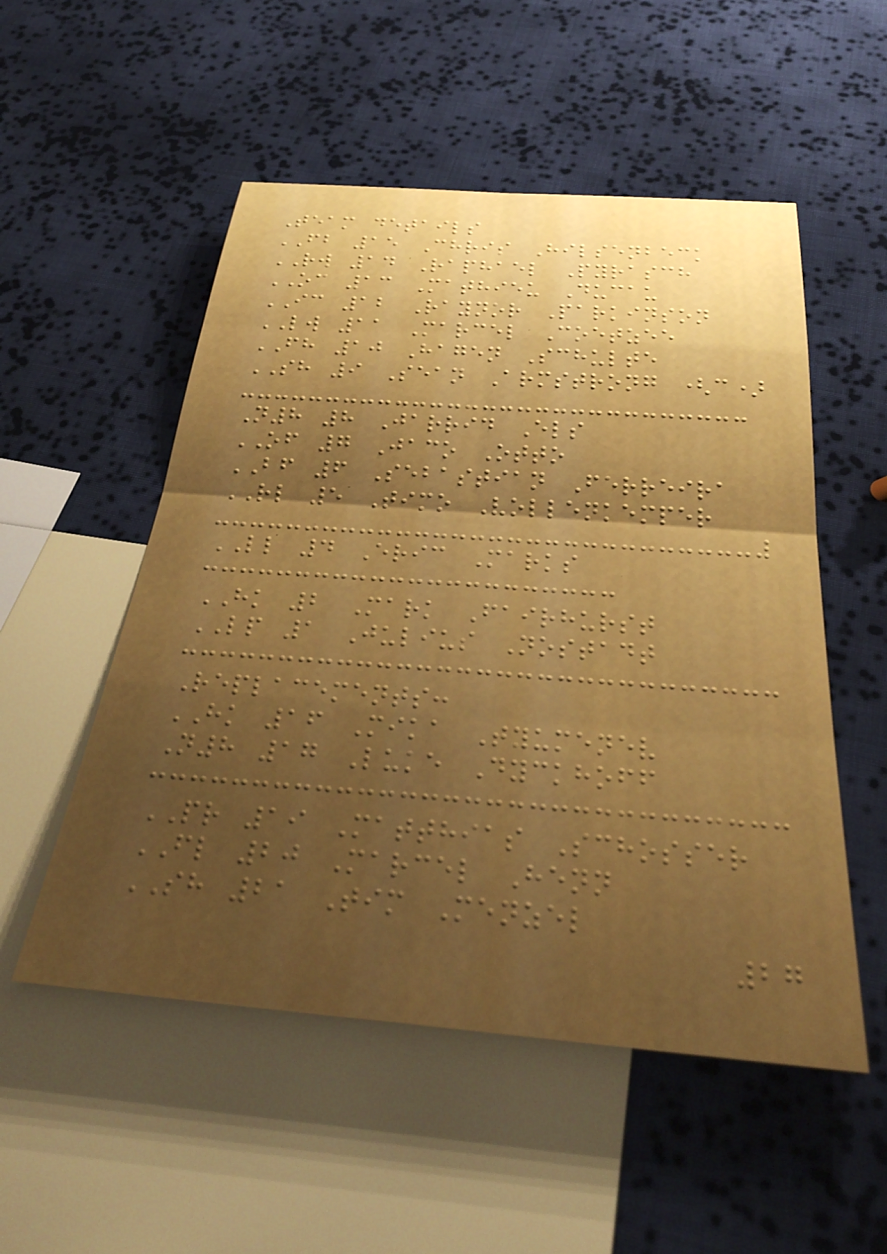Team details
FB 15 Chris Hilsenbeck
RW 14 Raphael Pyrasch
OC 13 Mathieu Ducau
IC 12 Raynor Parkinson
LW 11 Marcel Coetzee
FH 10 Hagen Schulte
SH 9 Sean Armstrong (c)
N8 8 Jarrid Els
OF 7 Jaco Otto
BF 6 Sebastian Ferreira
RL 5 Timo Vollenkemper
LL 4 Eric Marks
HK 2 Mark Fairhurst
LP 1 Julius Nostadt
Replacements:
HK 16 Mika Tyumenev
N8 17 Luke Dyckhoff
PR 19 Matthias Schosser
FL 20 Marcel Henn
SH 21 Tim Menzel
27
